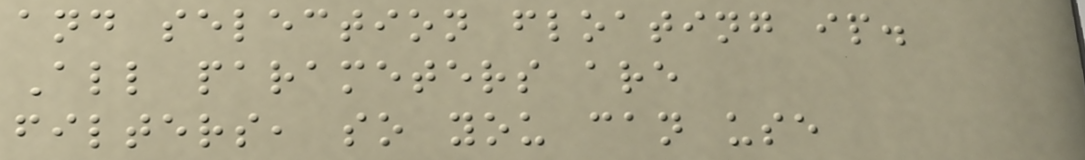and selection floating ip.
All parameters are
filters, so you can use
